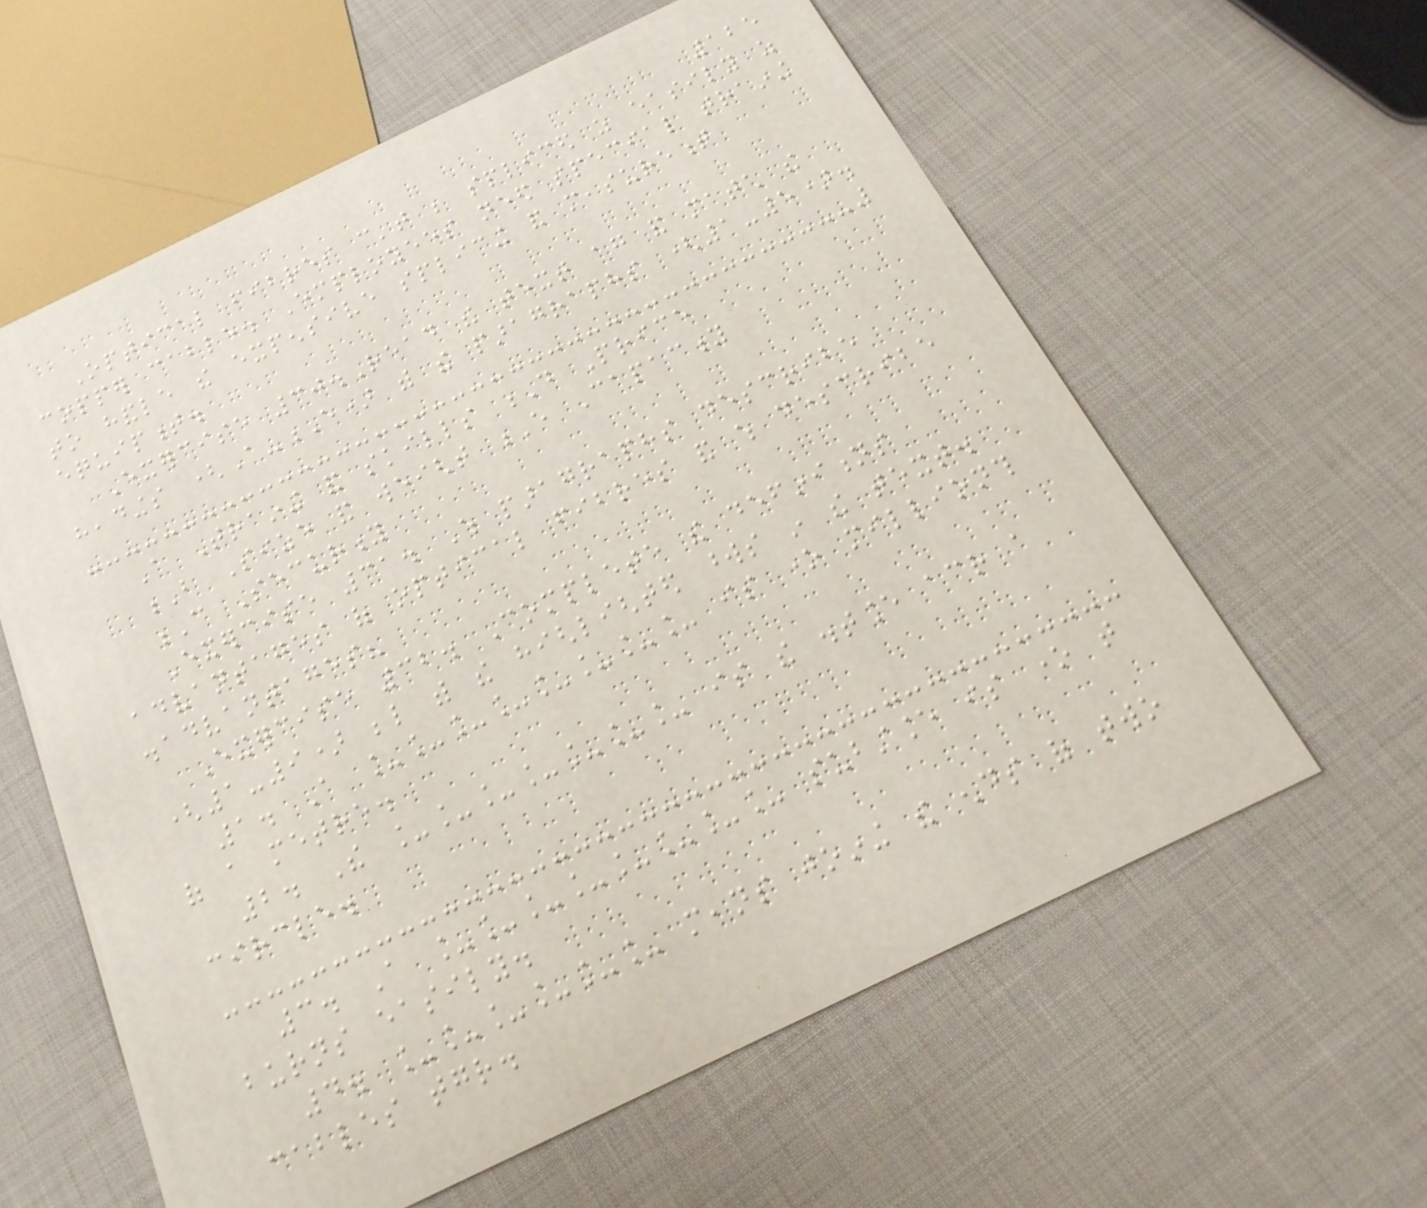125
Optical fibres can't be spliced as easily as
copper cable. Employees need special training
to handle the expensive splicing and measurement
equipment.
Exercise 30.Read the text again and match the
headings (A-E) with the paragraphs (1-5).
A Training and skills D Price
B Size and weight E Capacity
C Security
Exercise 31. Which paragraphs describe
advantages of optical fibres and which describe
disadvantages?
Exercise 32. Complete the definitions
(1-9) below with the highlighted words in the text.
1. A ________ is one millionth
of a metre.
2. The _______ is the distance across a
circle.
3. A ________ substance is one that
burns easily.
4. ______ means joining the ends of two
cables together.
